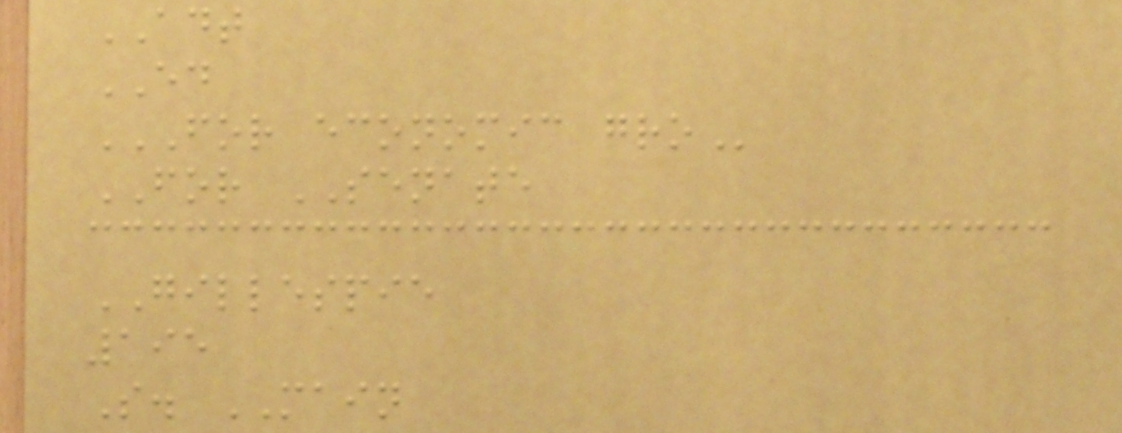ADT
ED
FOR ECONOMIC GRO
FOR SENATE
GILLESPIE
195
S. MAIN
